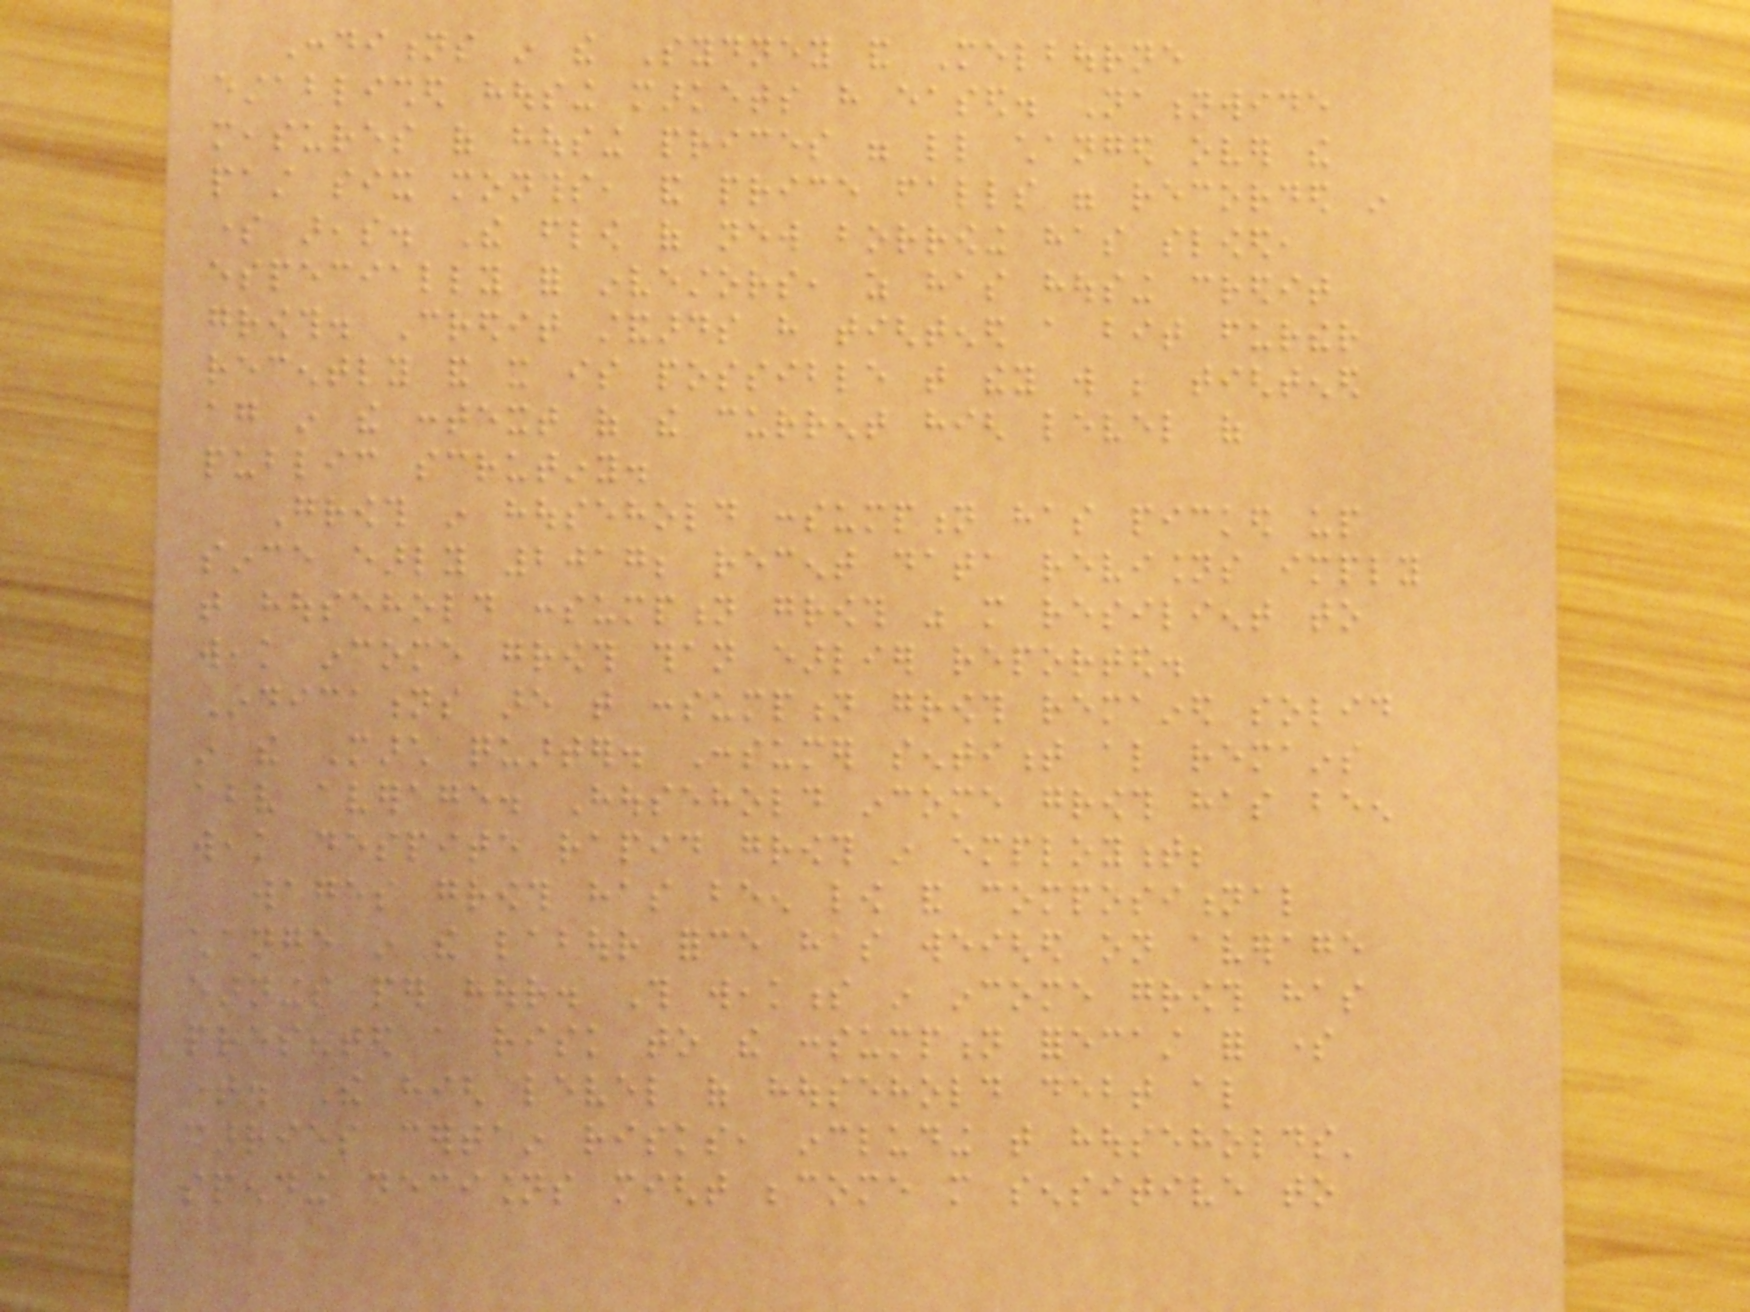Conditions in the Sydney and Melbourne
established housing markets have eased. Nationwide
measures of housing prices were little changed over the
past six months, and price falls were recorded in
some areas. The flow of new borrowing has slowed,
especially for investors, as has housing credit
growth. Credit standards have tightened a bit further
recently and it is possible that they will be tightened
again in the context of the current high level of
public scrutiny.
Growth in household consumption has picked up
since early 2017; recent data revisions imply
that household consumption growth was more resilient to
weak income growth than earlier reported.
Indications are that consumption growth remained solid
in the March quarter. Consumer sentiment also remains
above average. Household income growth has been
weak despite rapid growth in employment;
wages growth has been low and compositional
change in the labour force has weighed on average
earnings per hour. This weakness in income growth has
presented a risk to the consumption forecast for some
time. The high level of household debt also
carries certain risks, including that households'
spending decisions might become more sensitive to
